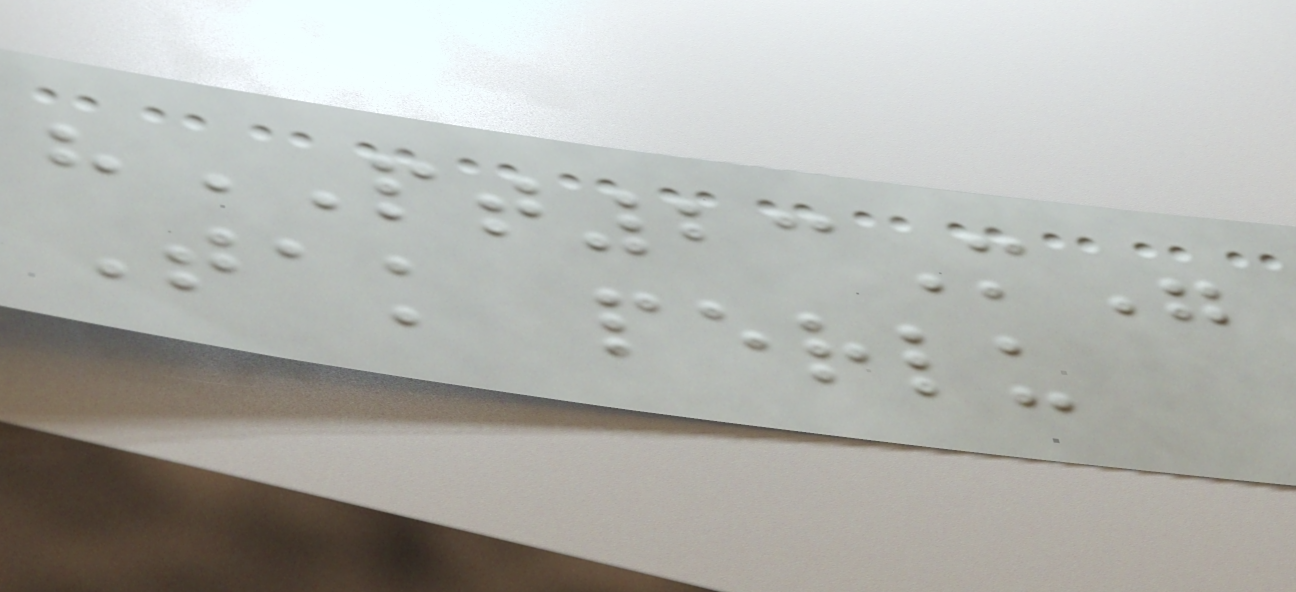"PT23M"
Tak perlu
